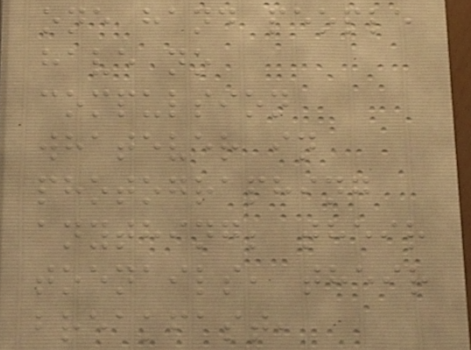one hand people
have no
compulsion
whatever in
photographing
anything; their
toenails, their
breakfast,
